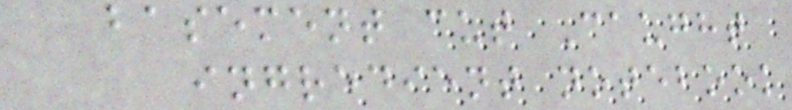basement cut Caught
ingredient notebook
